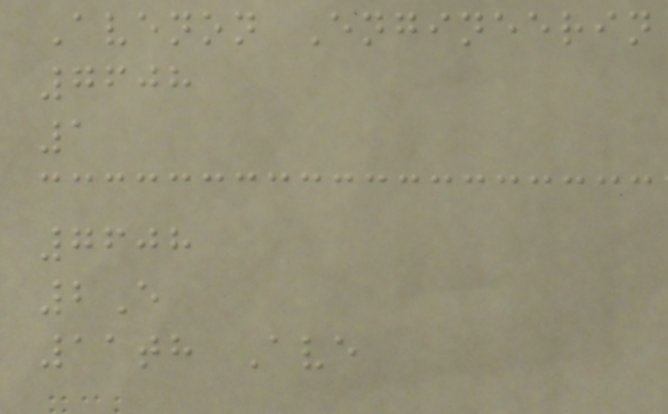Avenon Engineerin
7608
1
7608
2E
11th Ave
